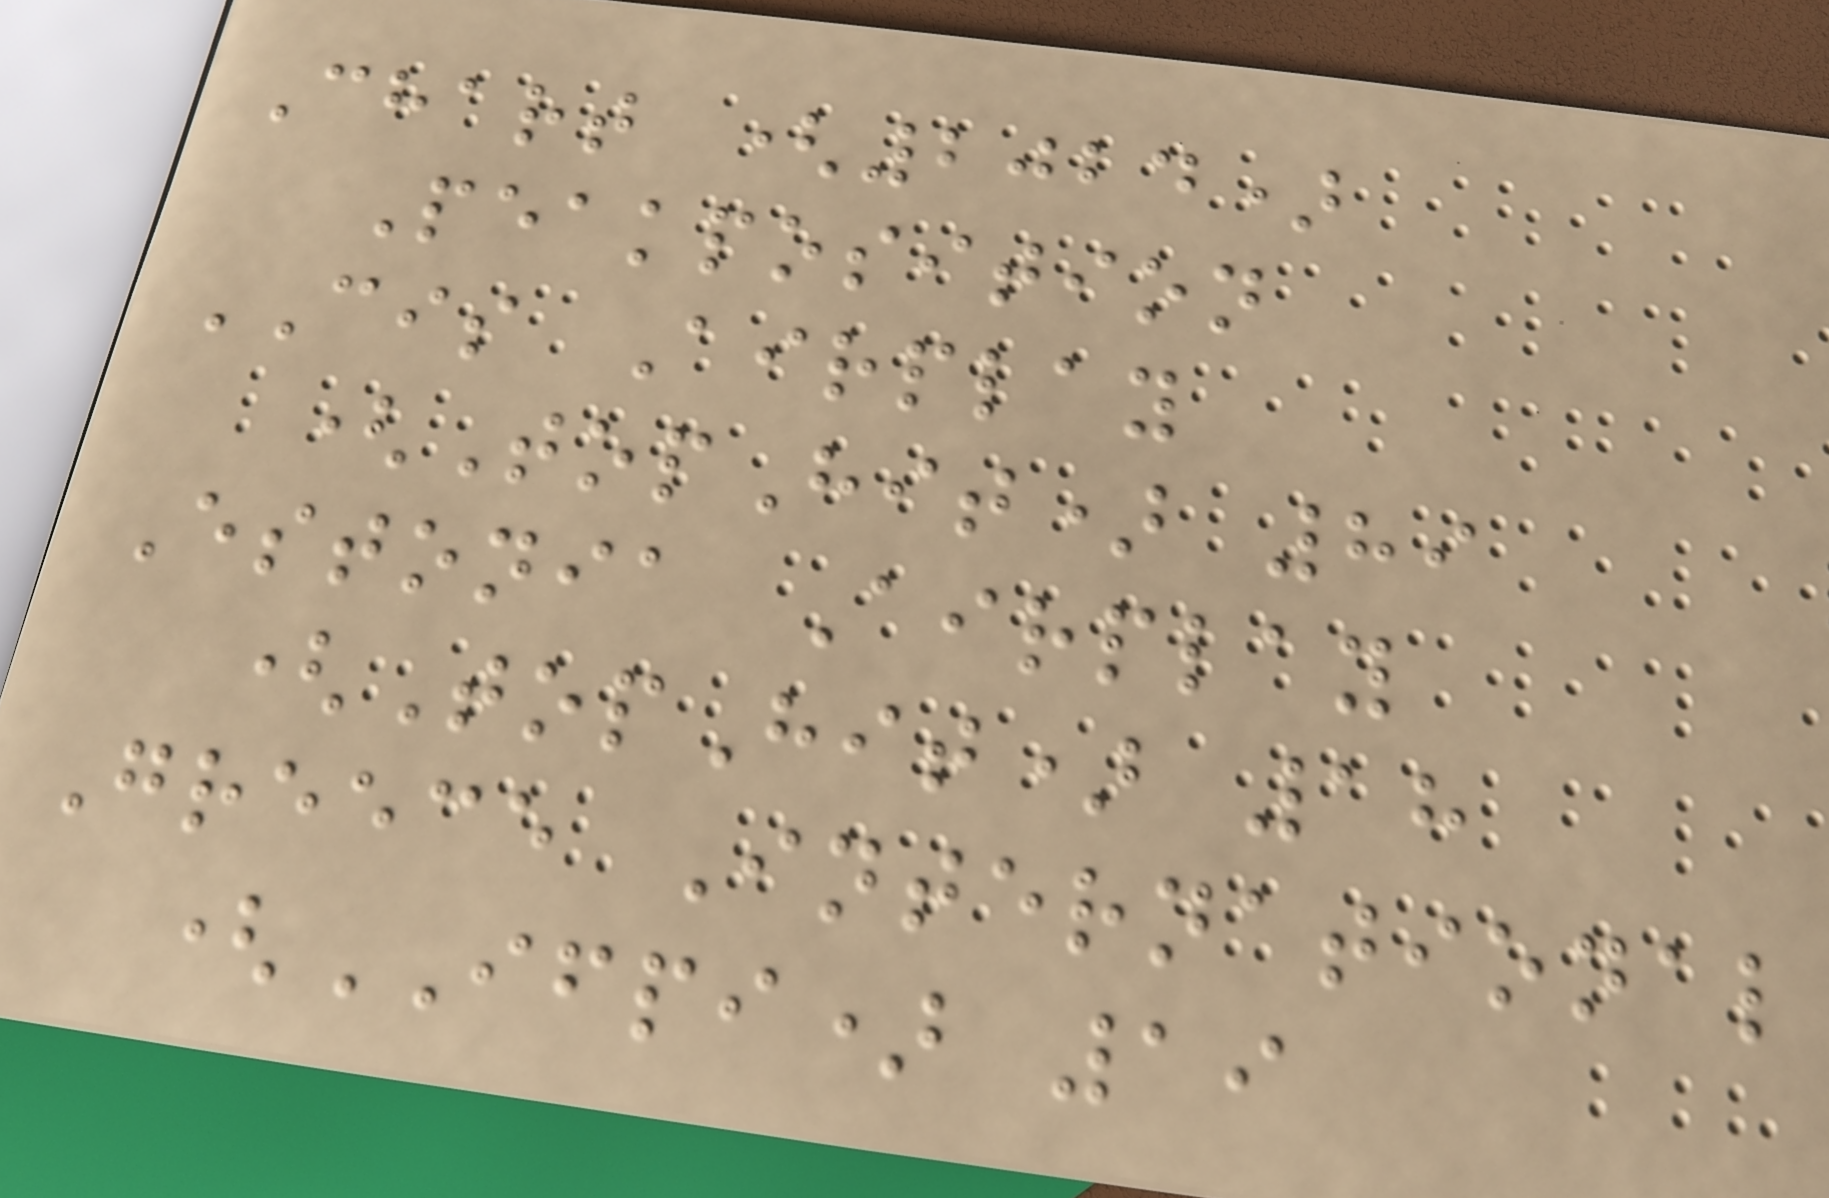Chart (2024)
Peakposition
CIS Airplay
(TopHit) 89
Estonia Airplay
(TopHit) 18
Greece International
(IFPI) 19
